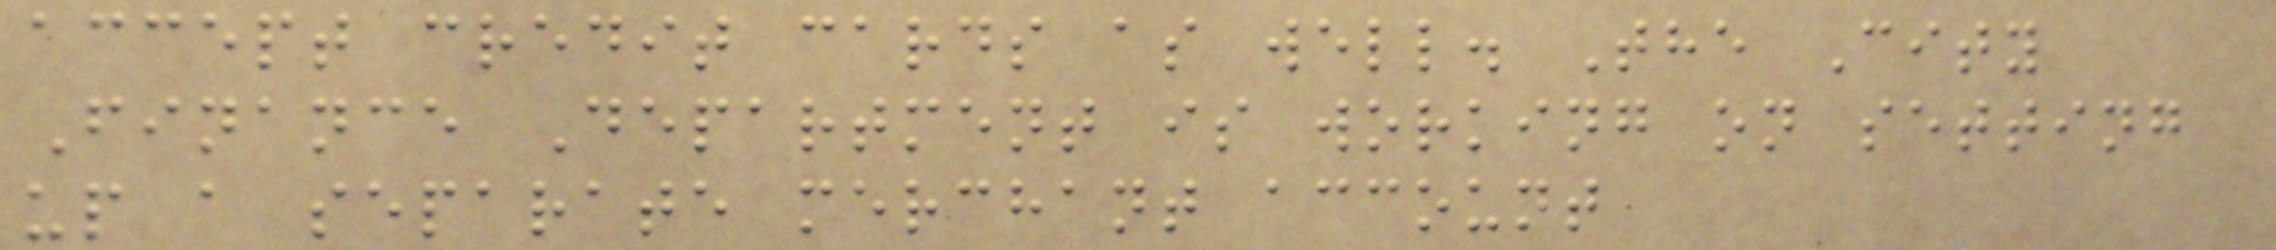accept credit cards as well. The City
Finance Department is working on setting
up a separate merchant account
